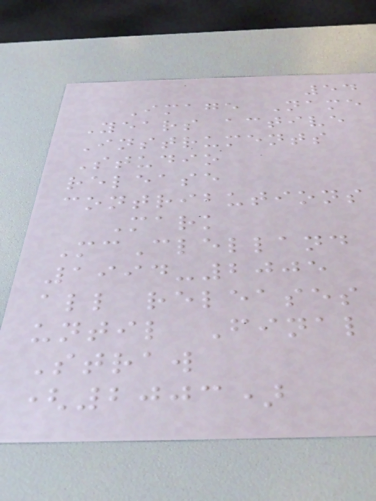54
Image Name
Years active
Instruments
Studio
release
contributions
Mark
McClelland
1994-2005
all releases
until Final
Straw
(2003)
